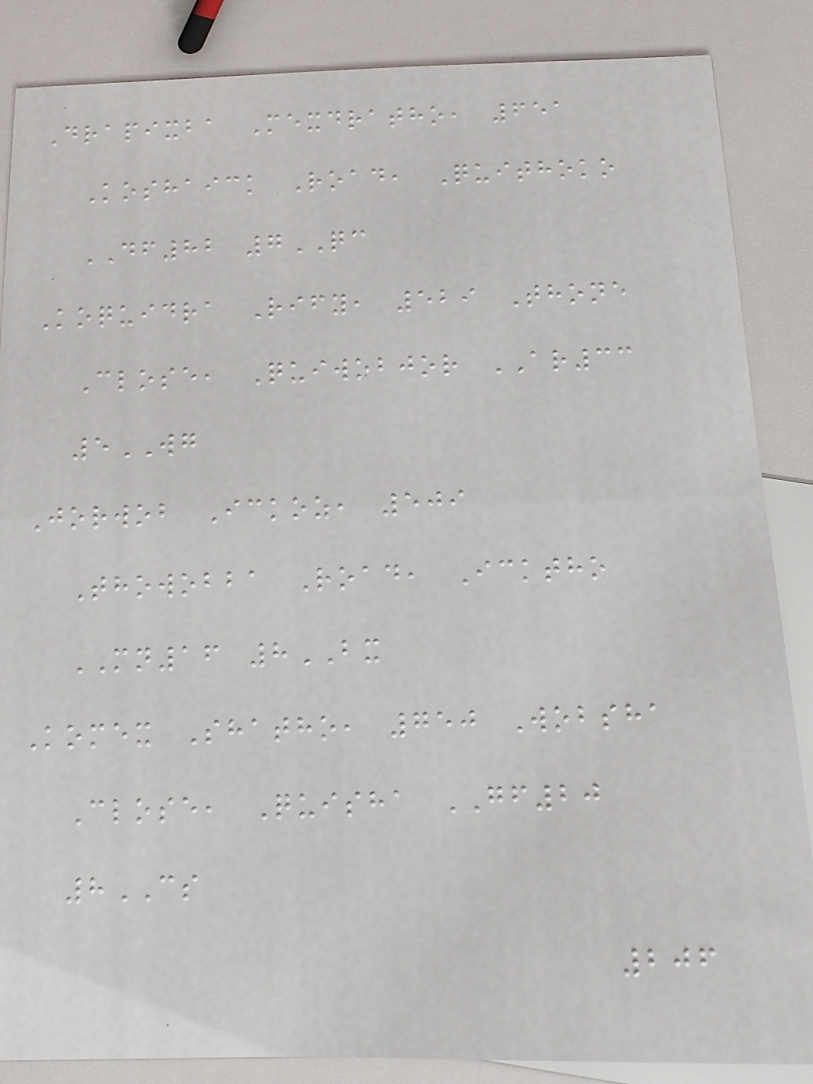Drapixba Mexdratho, 651
Koshaick Road, Quithoko
DF82 7QC
Koquidra Rify, 529 Thone
Close, Quiwobjor AR33
5WG
Jorwob Ickoz, 509
Thowobba Road, Icktho
MN16 8BX
Komex Shatho, 750 Wobsha
Close, Quisha GF20
8CS
206
